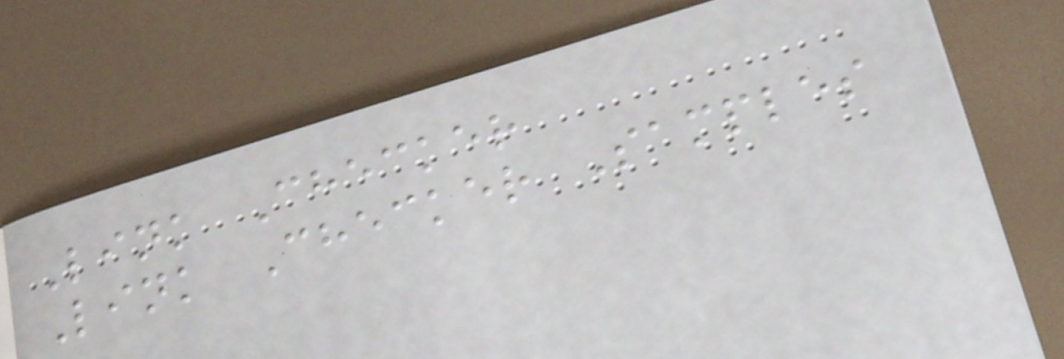Link Checker
Link Checker Samples
